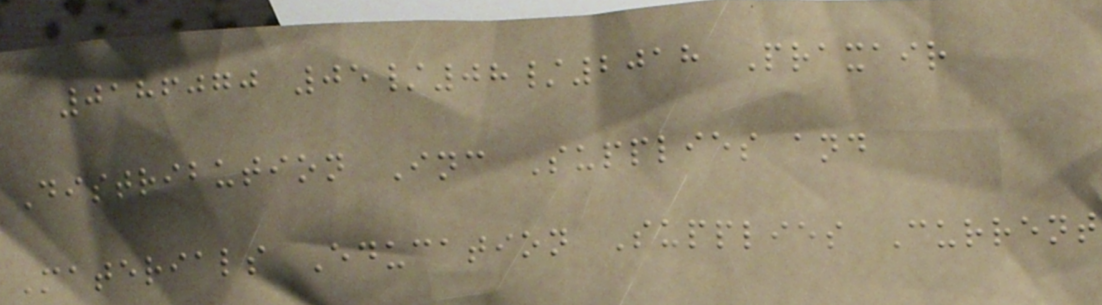0186070 05/08/2018 Praxair
Distribution Inc Supplies and
Materials Education Supplies Current
